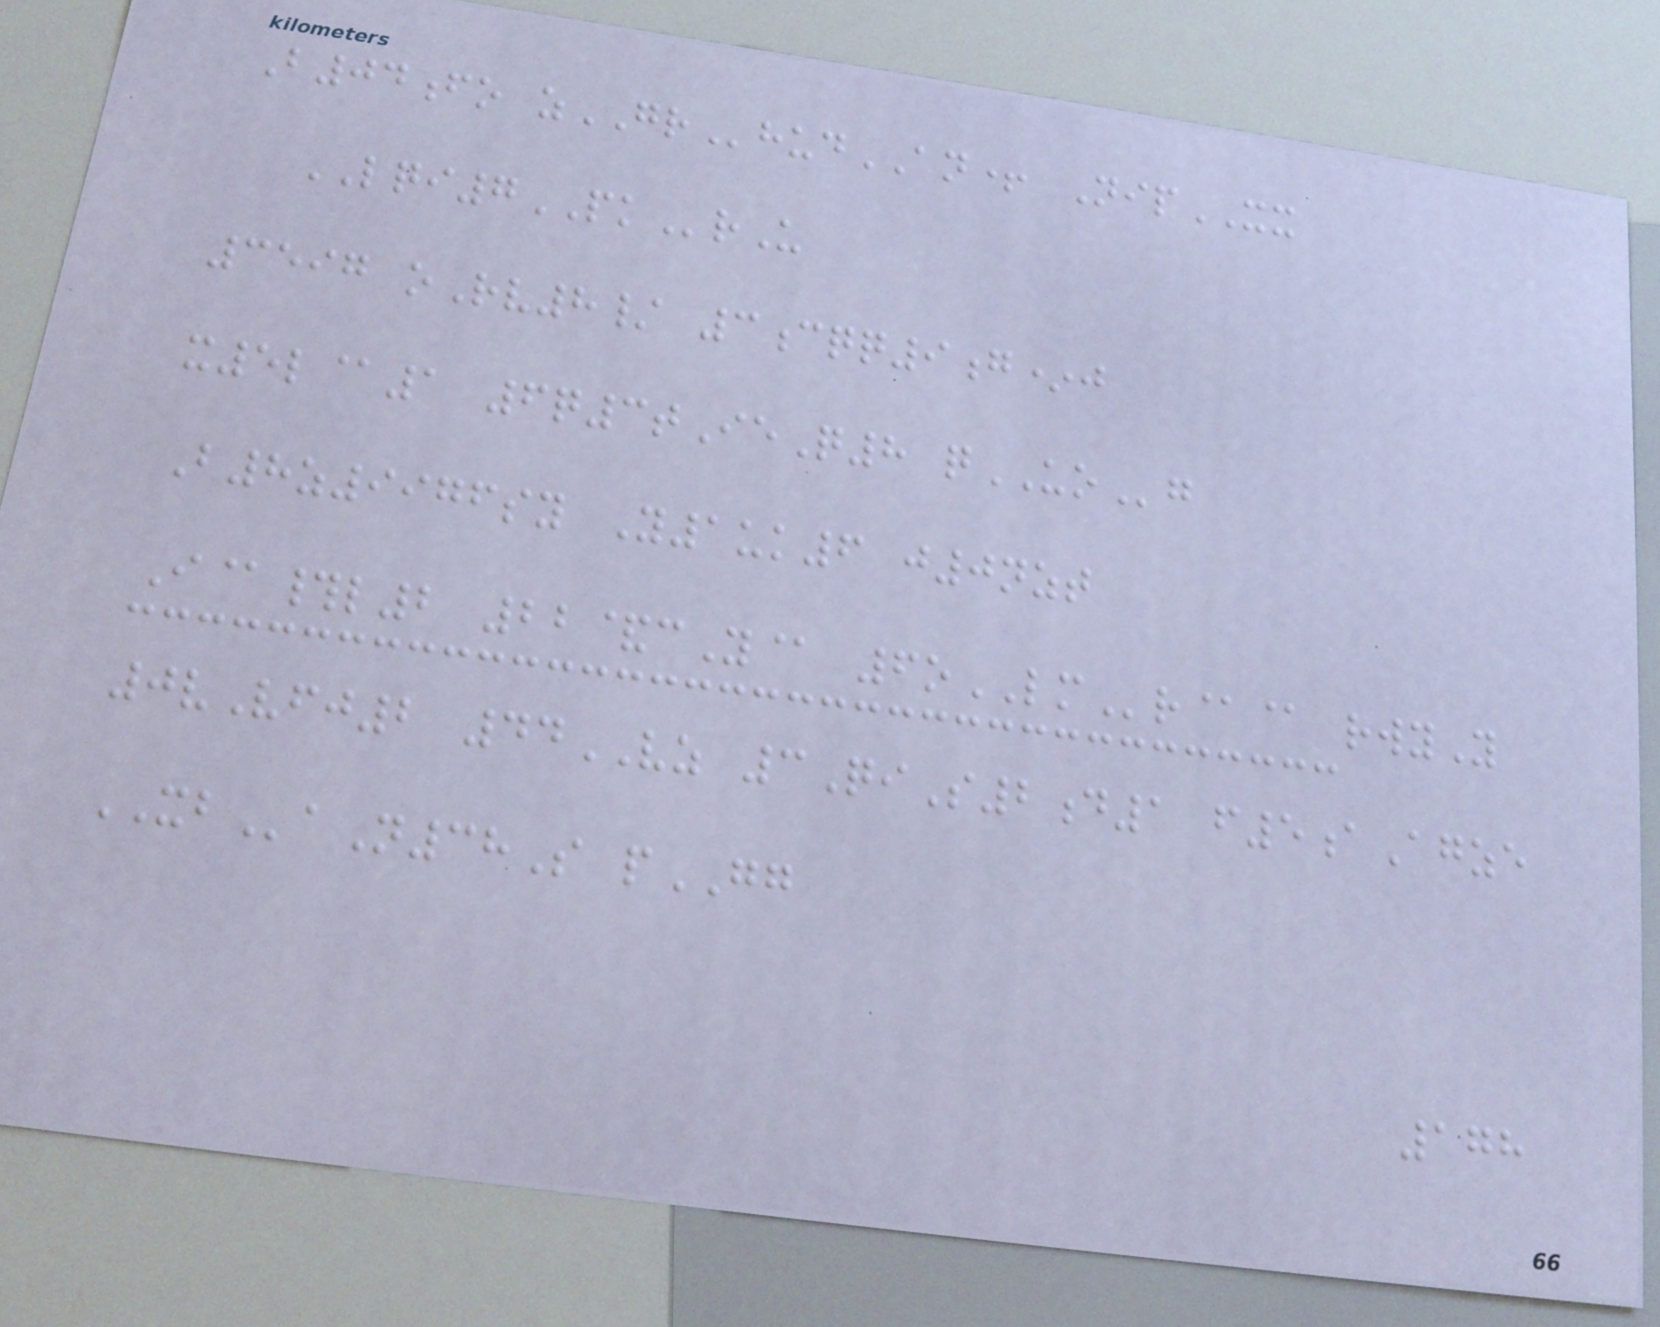B04fo zGRhudAN+ NipXX
LQI7PKrU
3597 oRv8/ 3cqq9g*j
x5l@1 6q3tIeQ8 qUOg
B8z9976sy Y1uk6 j0nzt
I@#l2 22&cY@ 6oLMr@@ rwyY
0vVfj2 44VZ 3QiS2d1 f5aAgze
XBaN38S pGG
178
